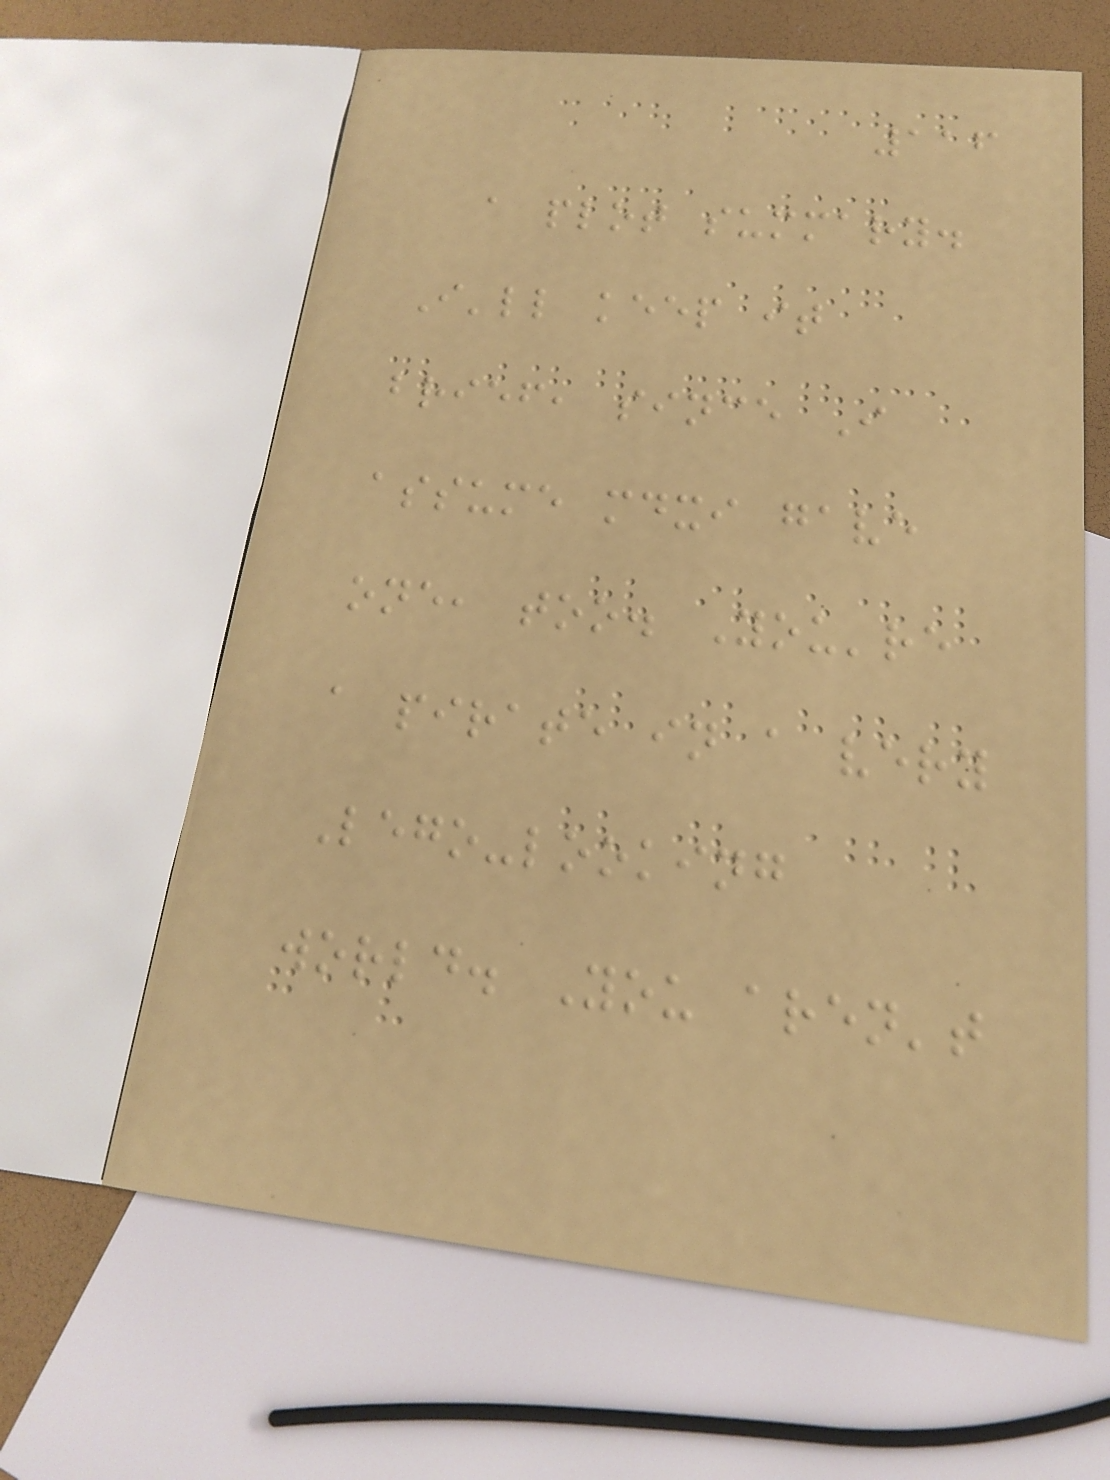116
a plot summary.
I'll keep it
brief, since I
assume mdxi gave
one, too. You're
a pirate in a very
Lego-looking
world. You aren't
